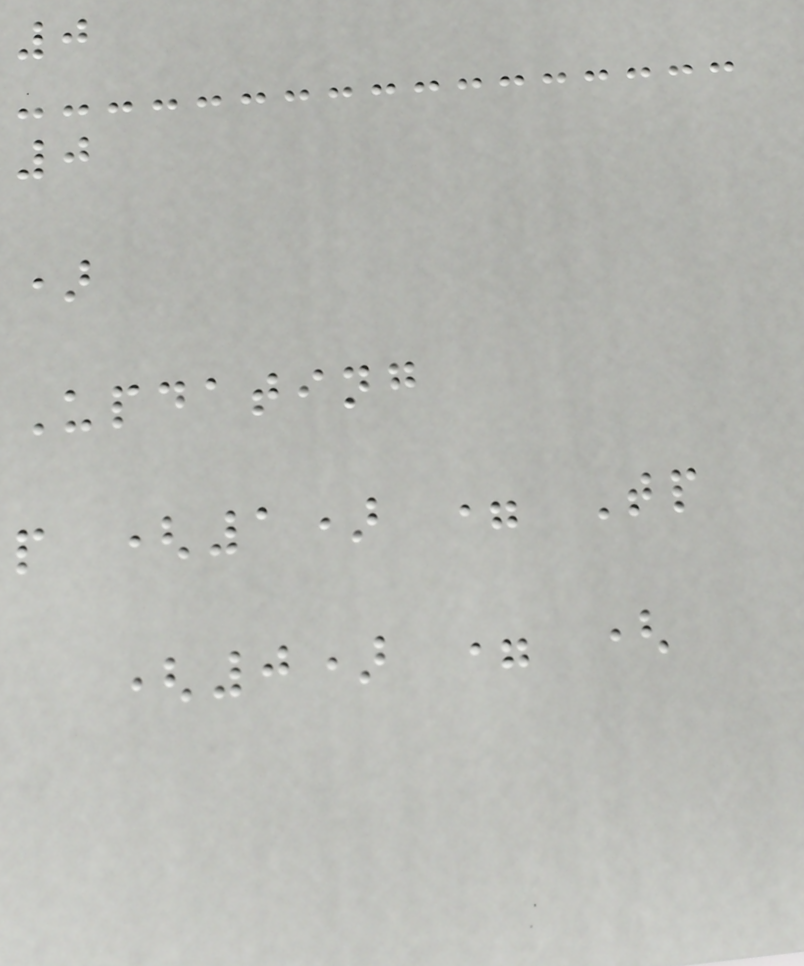0
0
)
Updating
p (1) = Tp
(0) = (
